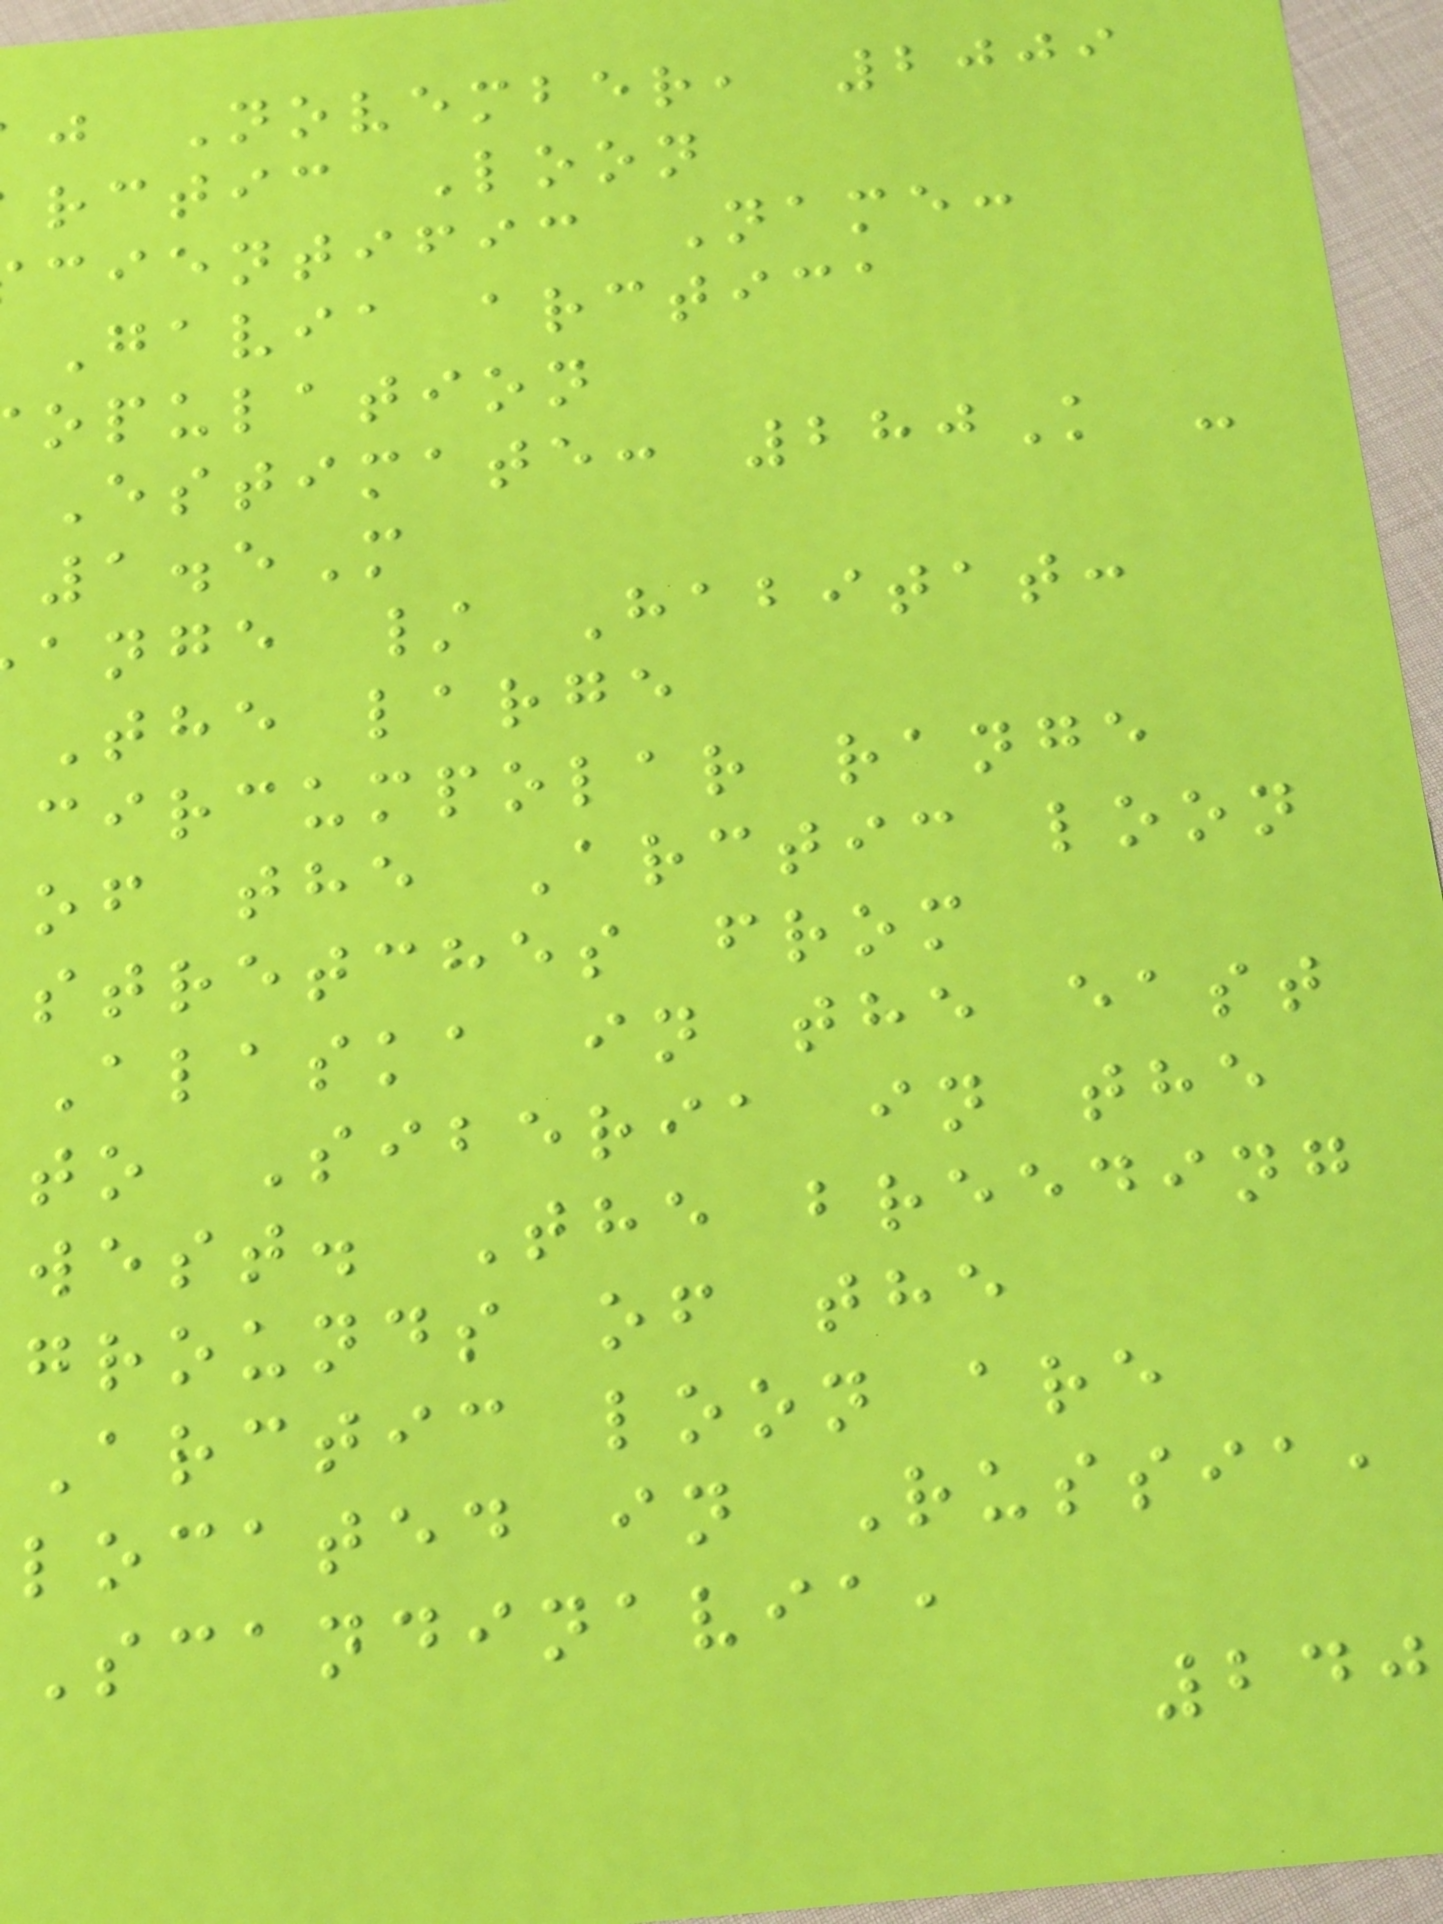j November, 2009
rctic Loon
cientific Name:
Gavia arctica
opulation
Estimate: 280K -
1.5M
ange / Habitat:
The large
circumpolar range
of the Arctic loon
stretches from
Alaska in the east
to Siberia in the
west. The breeding
grounds of the
Arctic loon are
located in Russia,
Scandinavia,
240
